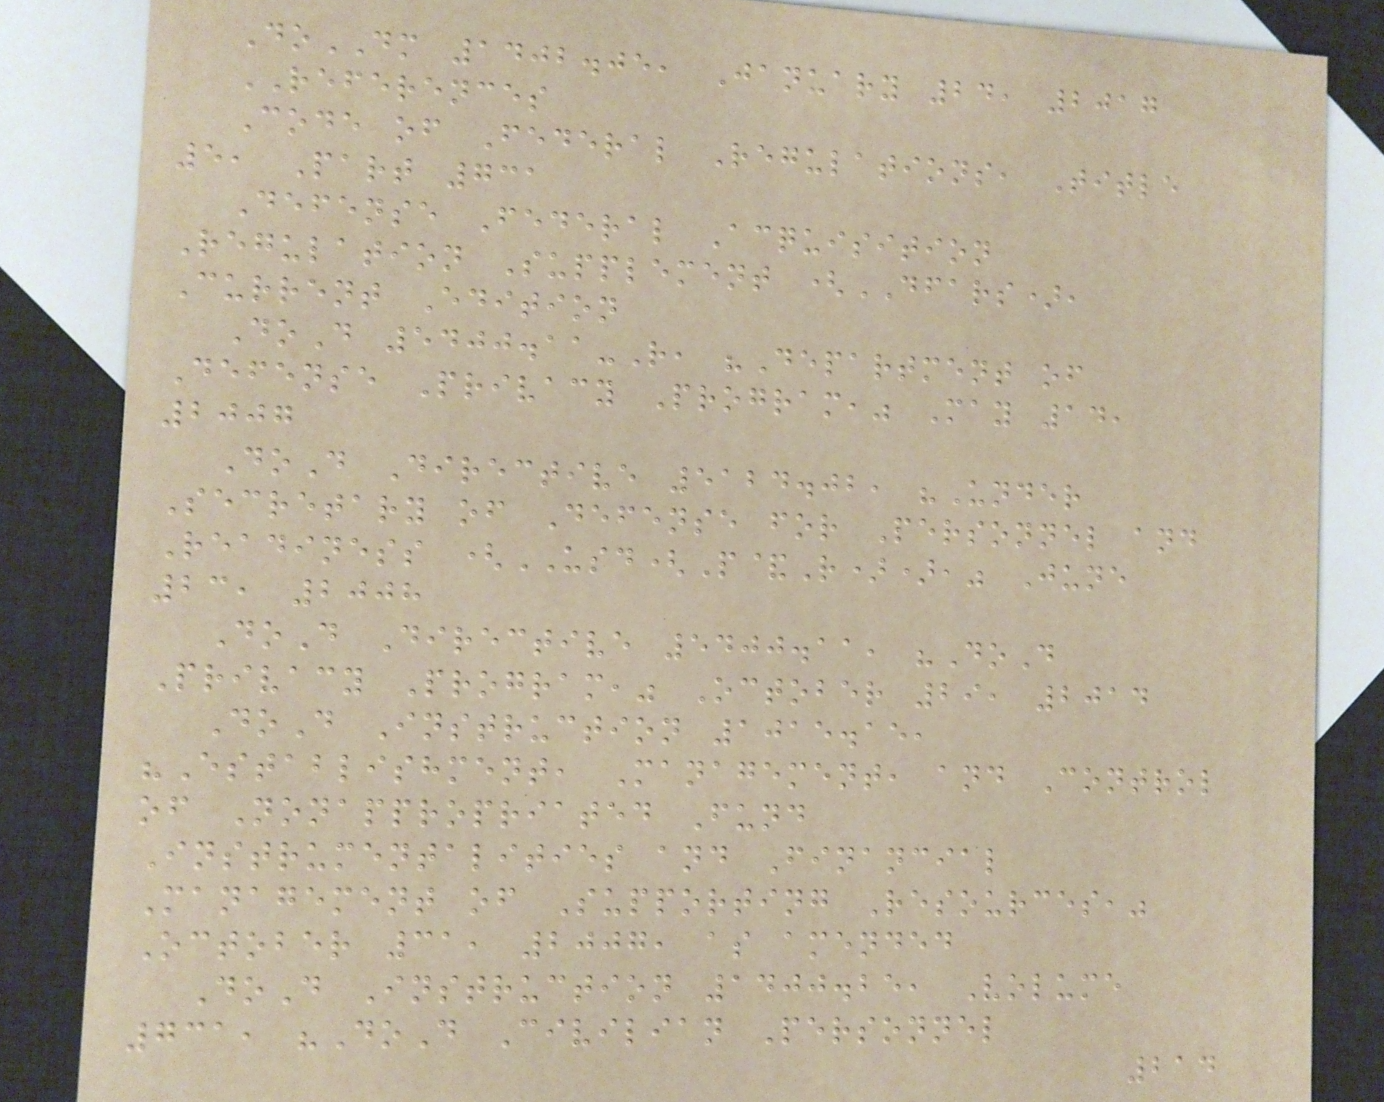DoDM 1402.05, January 24, 2017
REFERENCES
Code of Federal Regulations, Title
5, Part 731
Defense Federal Acquisition
Regulation Supplement (DFARS),
Current Edition
DoD 5400.11-R, "Department of
Defense Privacy Program," May 14,
2007
DoD Directive 5124.02, "Under
Secretary of Defense for Personnel and
Readiness (USD(P&R))," June
23, 2008
DoD Directive 5400.11, "DoD
Privacy Program," October 29, 2014
DoD Instruction 1015.15,
"Establishment, Management, and Control
of Nonappropriated Fund
Instrumentalities and Financial
Management of Supporting Resources,"
October 31, 2007, as amended
DoD Instruction 1400.25, Volume
731, "DoD Civilian Personnel
214
